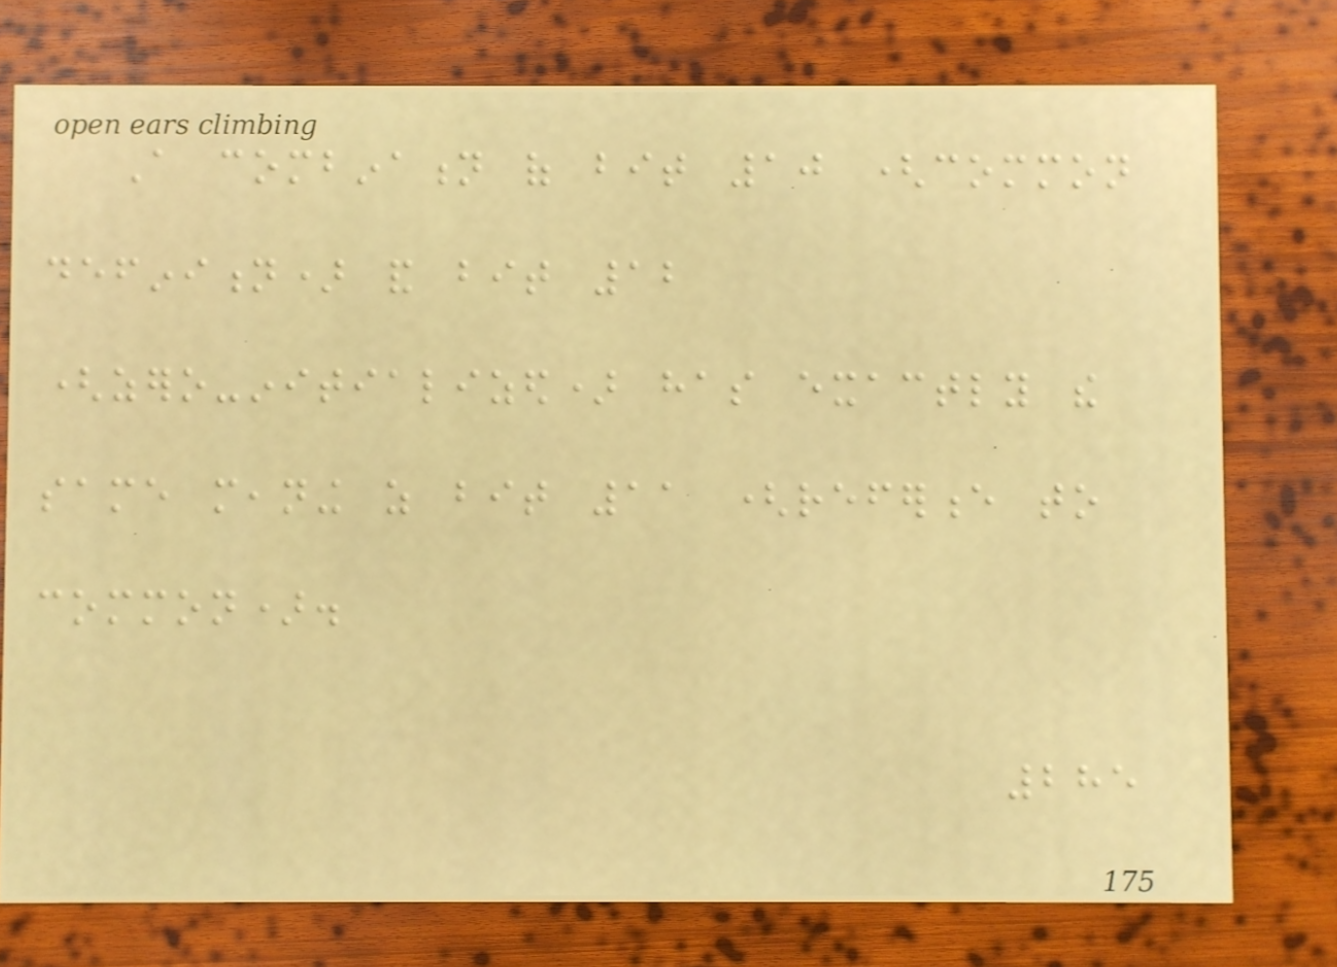A combination of bit 10 (common
definition) and bit 12
(zero-initialized) has exactly the
same meaning as bit 11 (reference to
common).
285
